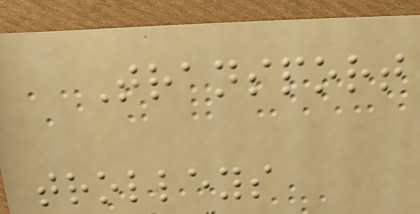Transport
trolleys
